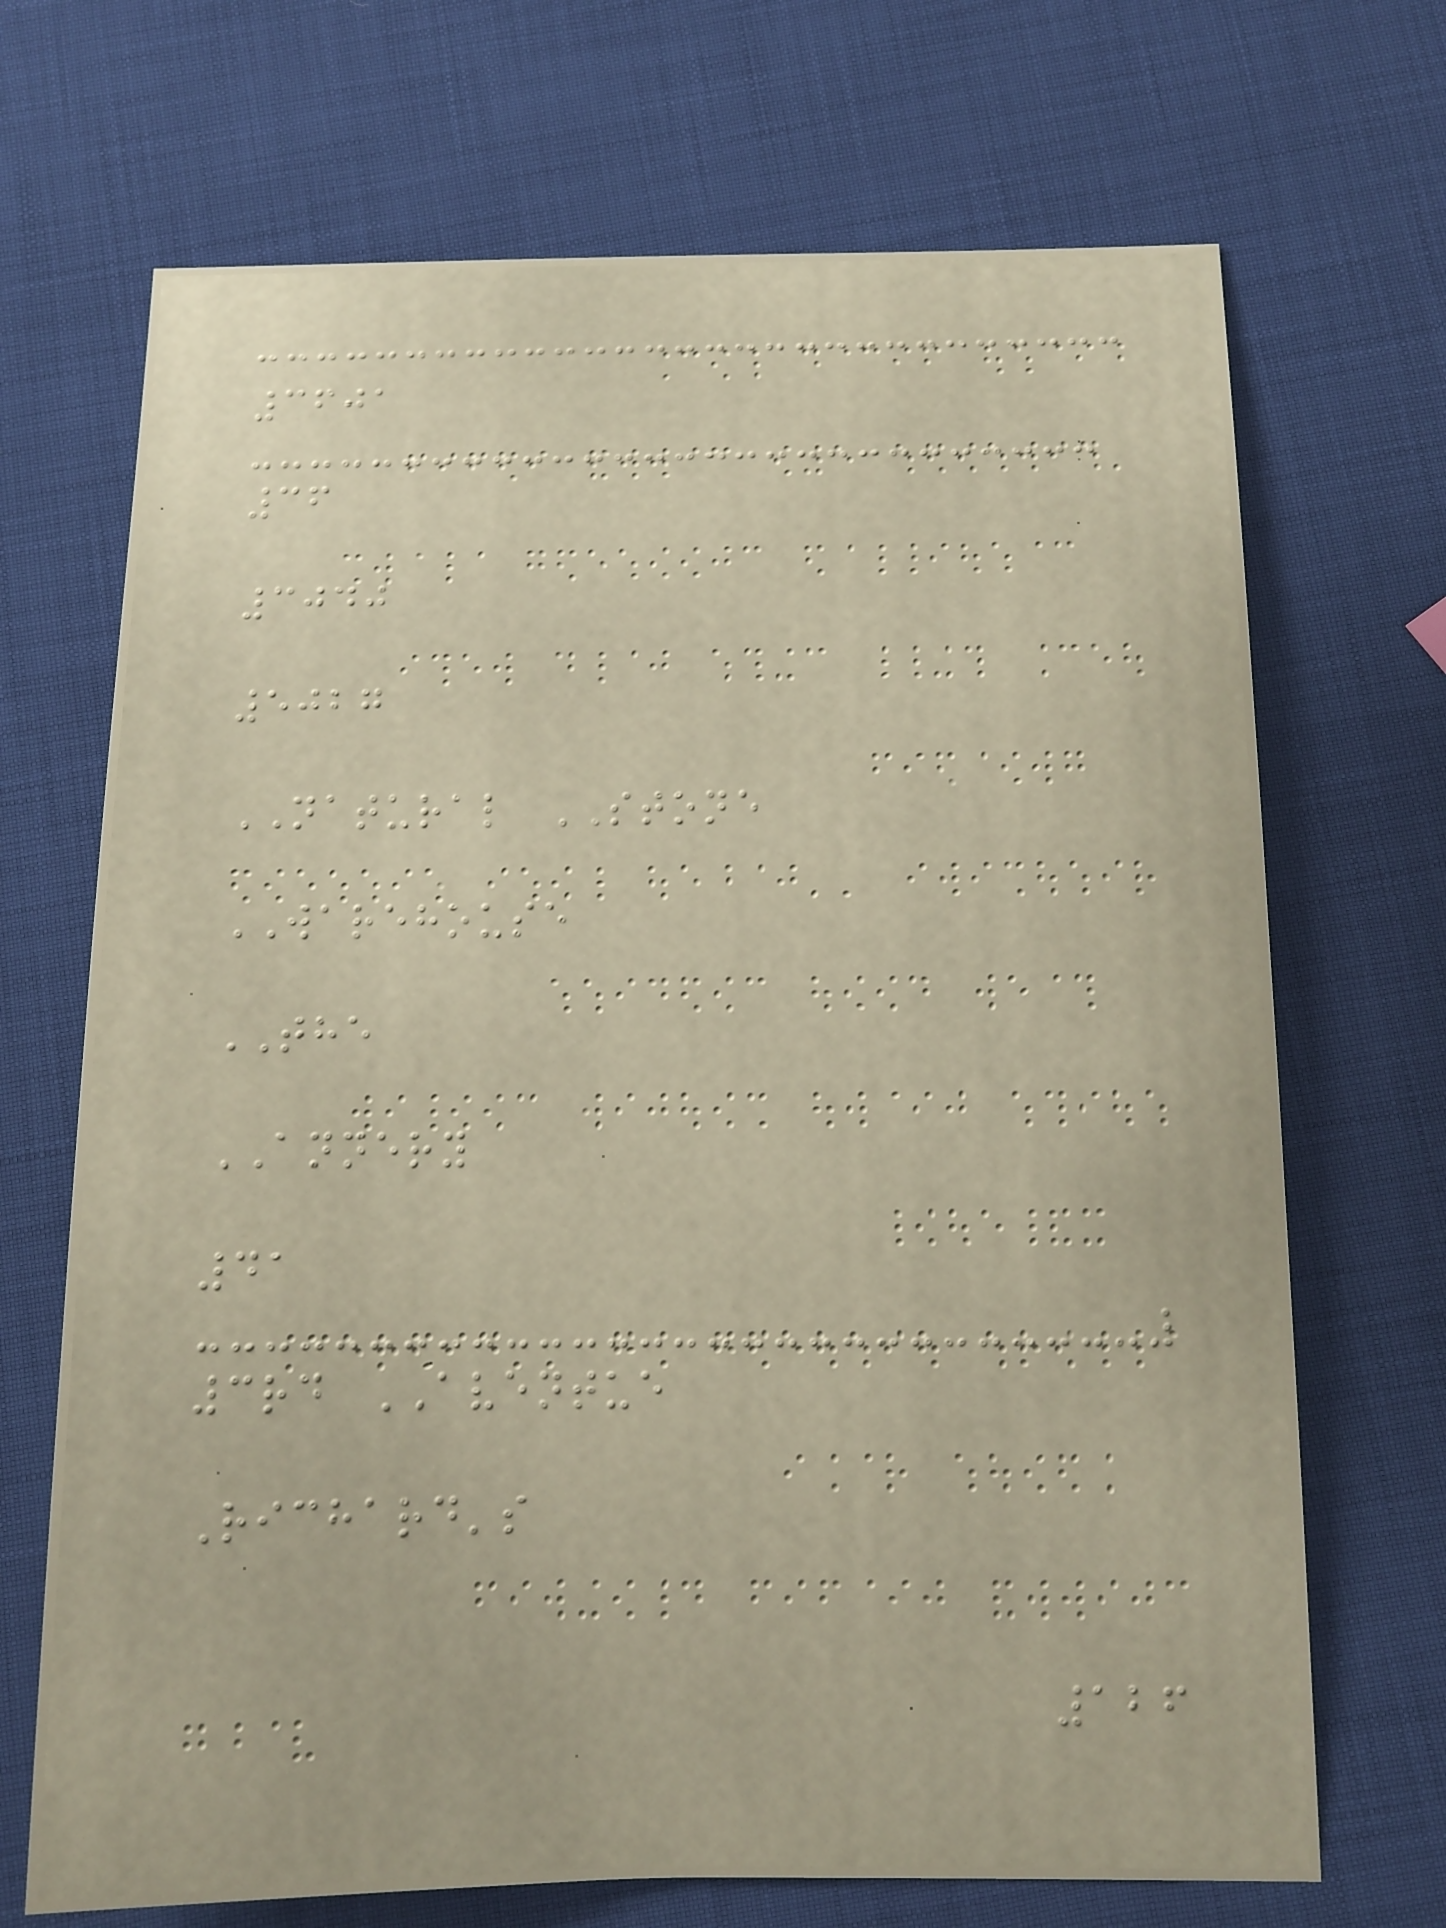3601
36
3040
5027
NATURAL STONE
WAREHOUSE
THE
ANNERY
41
3rd AVENTUE
Richard's
126
